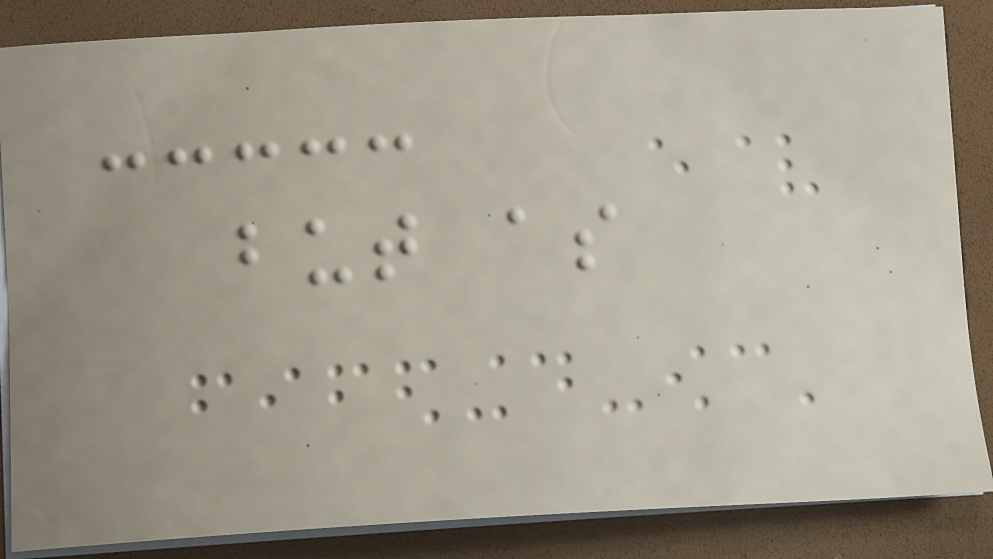but as
